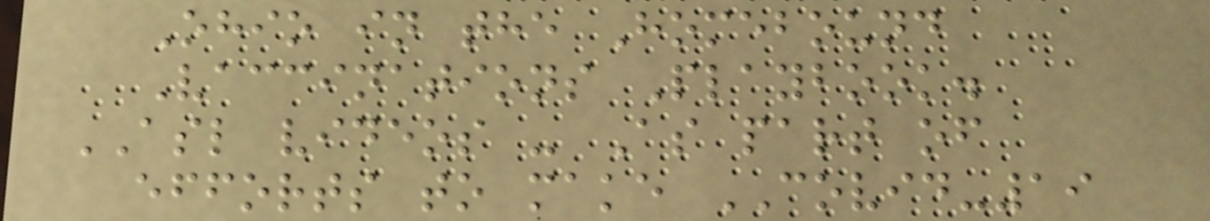Ohio in the Homebound
Vaccinations Playbook.
ASL videos - As part of
efforts to make COVID-19
